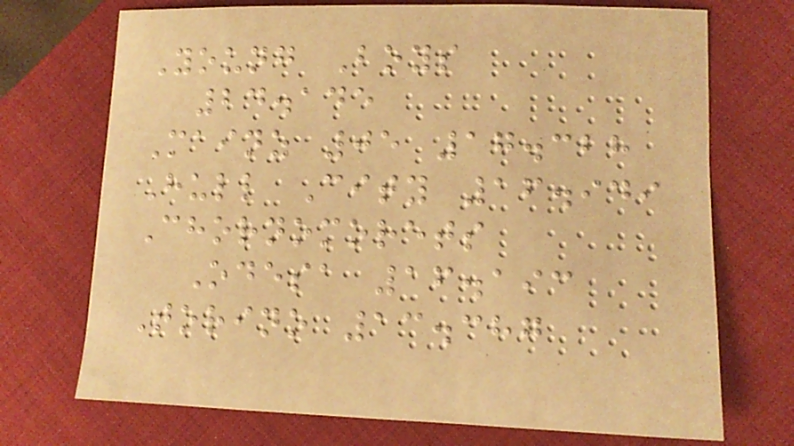Young Boys
24.145
Mainz 05 17.328
Hull City 16.949
Chornomorets
Odesa 16.193
Torino 13.387
